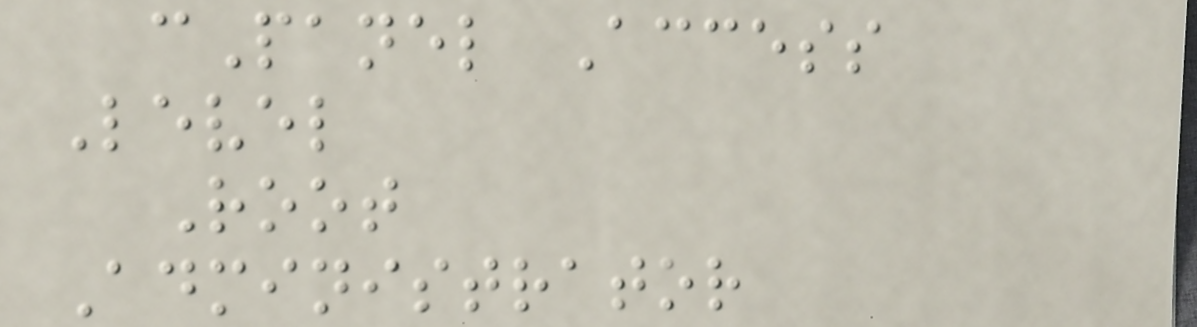cPanel Access
Level
Root
Administrator
